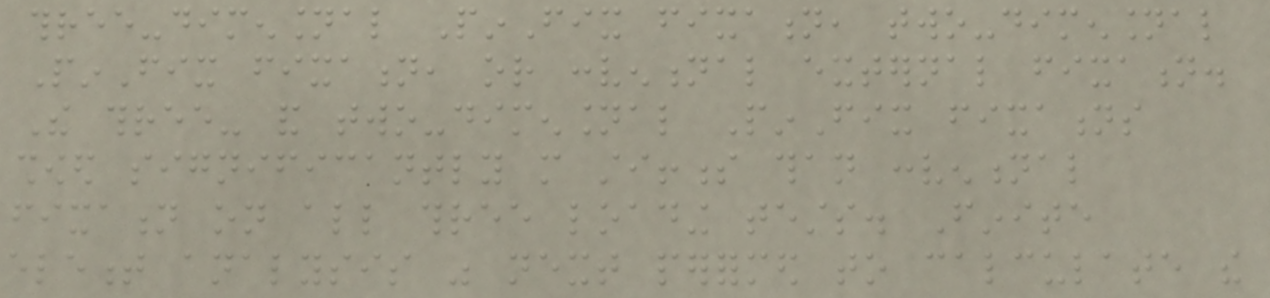three-dimensional PinFix fixation, two-dimensional
PinFix fixation, or conventional external fixation.
The three- and two-dimensional PinFix fixations
showed significantly more stiffness than conventional
fixation on all three loading tests. Finite
element analysis was next performed to calculate the
